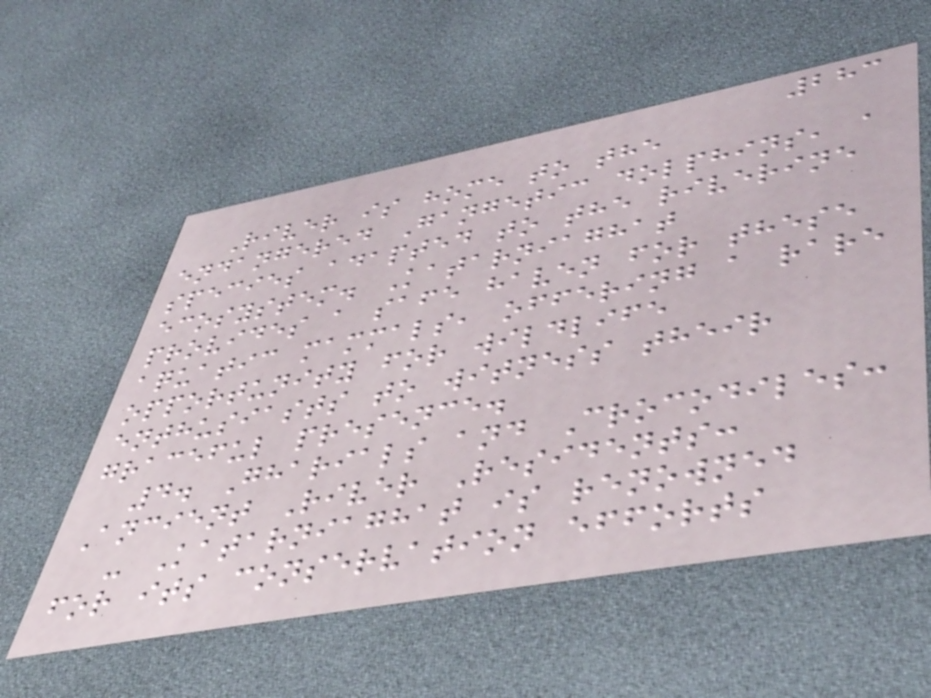283
River is home to the
endangered Gangetic dolphins, a
species adapted to the riverine
ecosystem. Katarniaghat
provides a safe haven for these
aquatic mammals, offering a rare
opportunity for wildlife
enthusiasts to witness their
graceful presence.
4. Gharials and Crocodiles:
Ancient River Residents:
- Katarniaghat is renowned
for its conservation efforts
